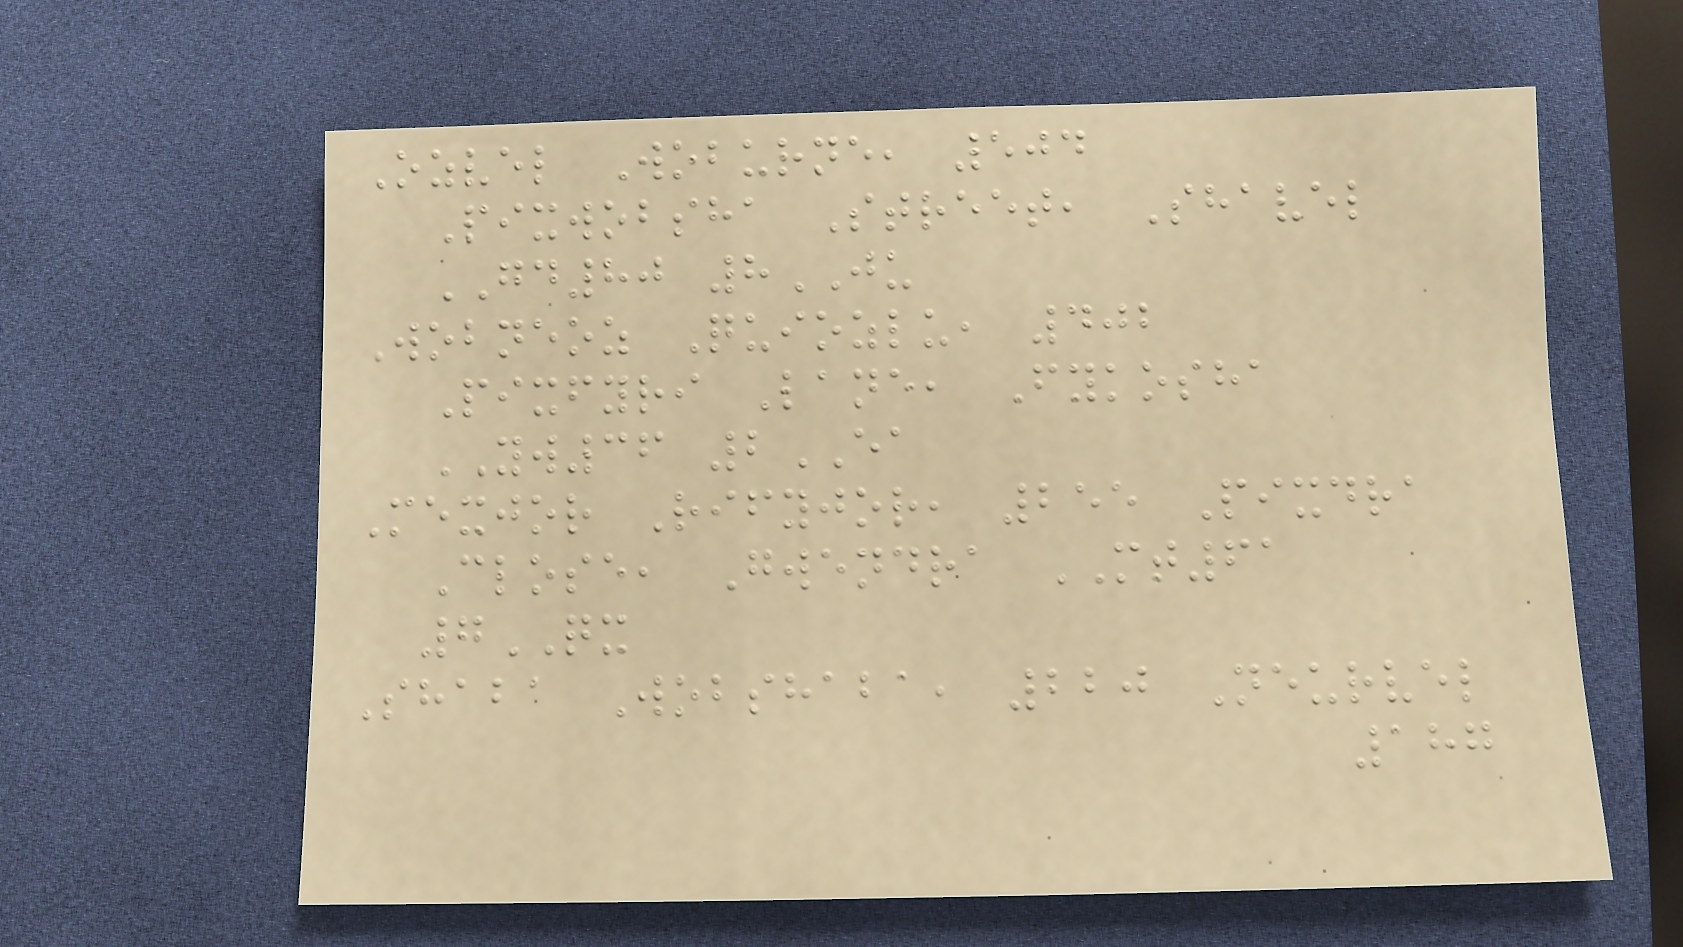Ozvel Woburne, 504
Pixwobsha Street, Shavel
GD80 8JU
Wobneoz Quiozlu, 402
Pixfyri Lane, Fykosha
YW36 2EA
Mexjor Rifyjor, 255 Pixdra
Close, Gwendra MT61
7QX
Shaba Wobshaba, 220 Neurvel
187
